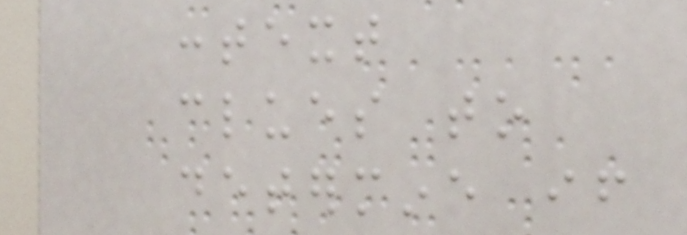context
clues to
determine if
